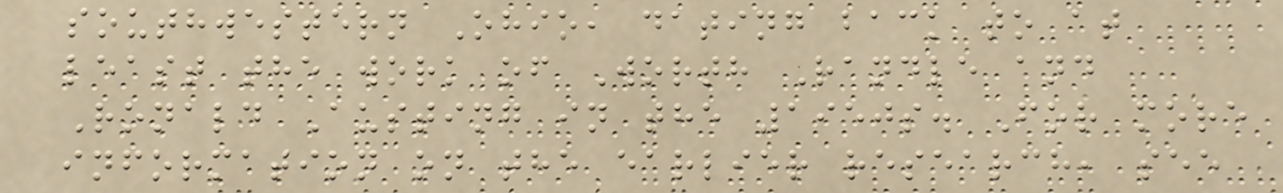southwestern Ohio, dating back to at
least the work of Worth Randle and
Ronald Austing in the 1950s. For more
information on the earlier research, see
